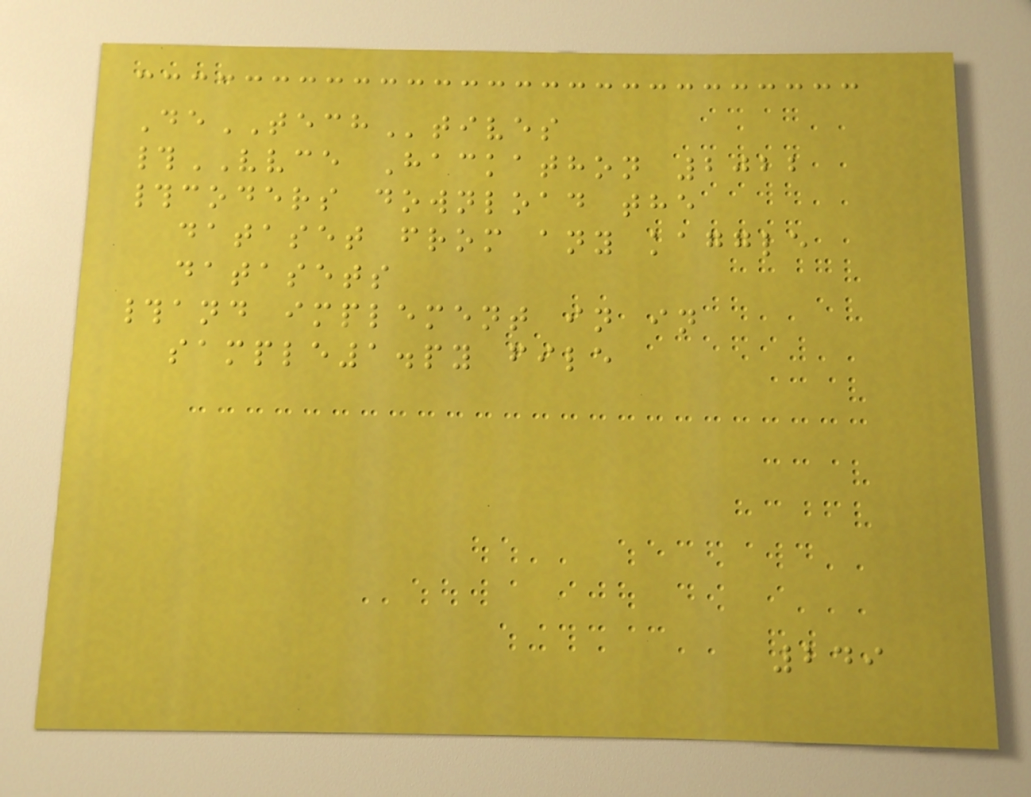DeTECHtives
#VVCE Hackathon 2022
#coders download the
dataset from any kaggle
datasets
#and implement in in
sample1.py file
249
